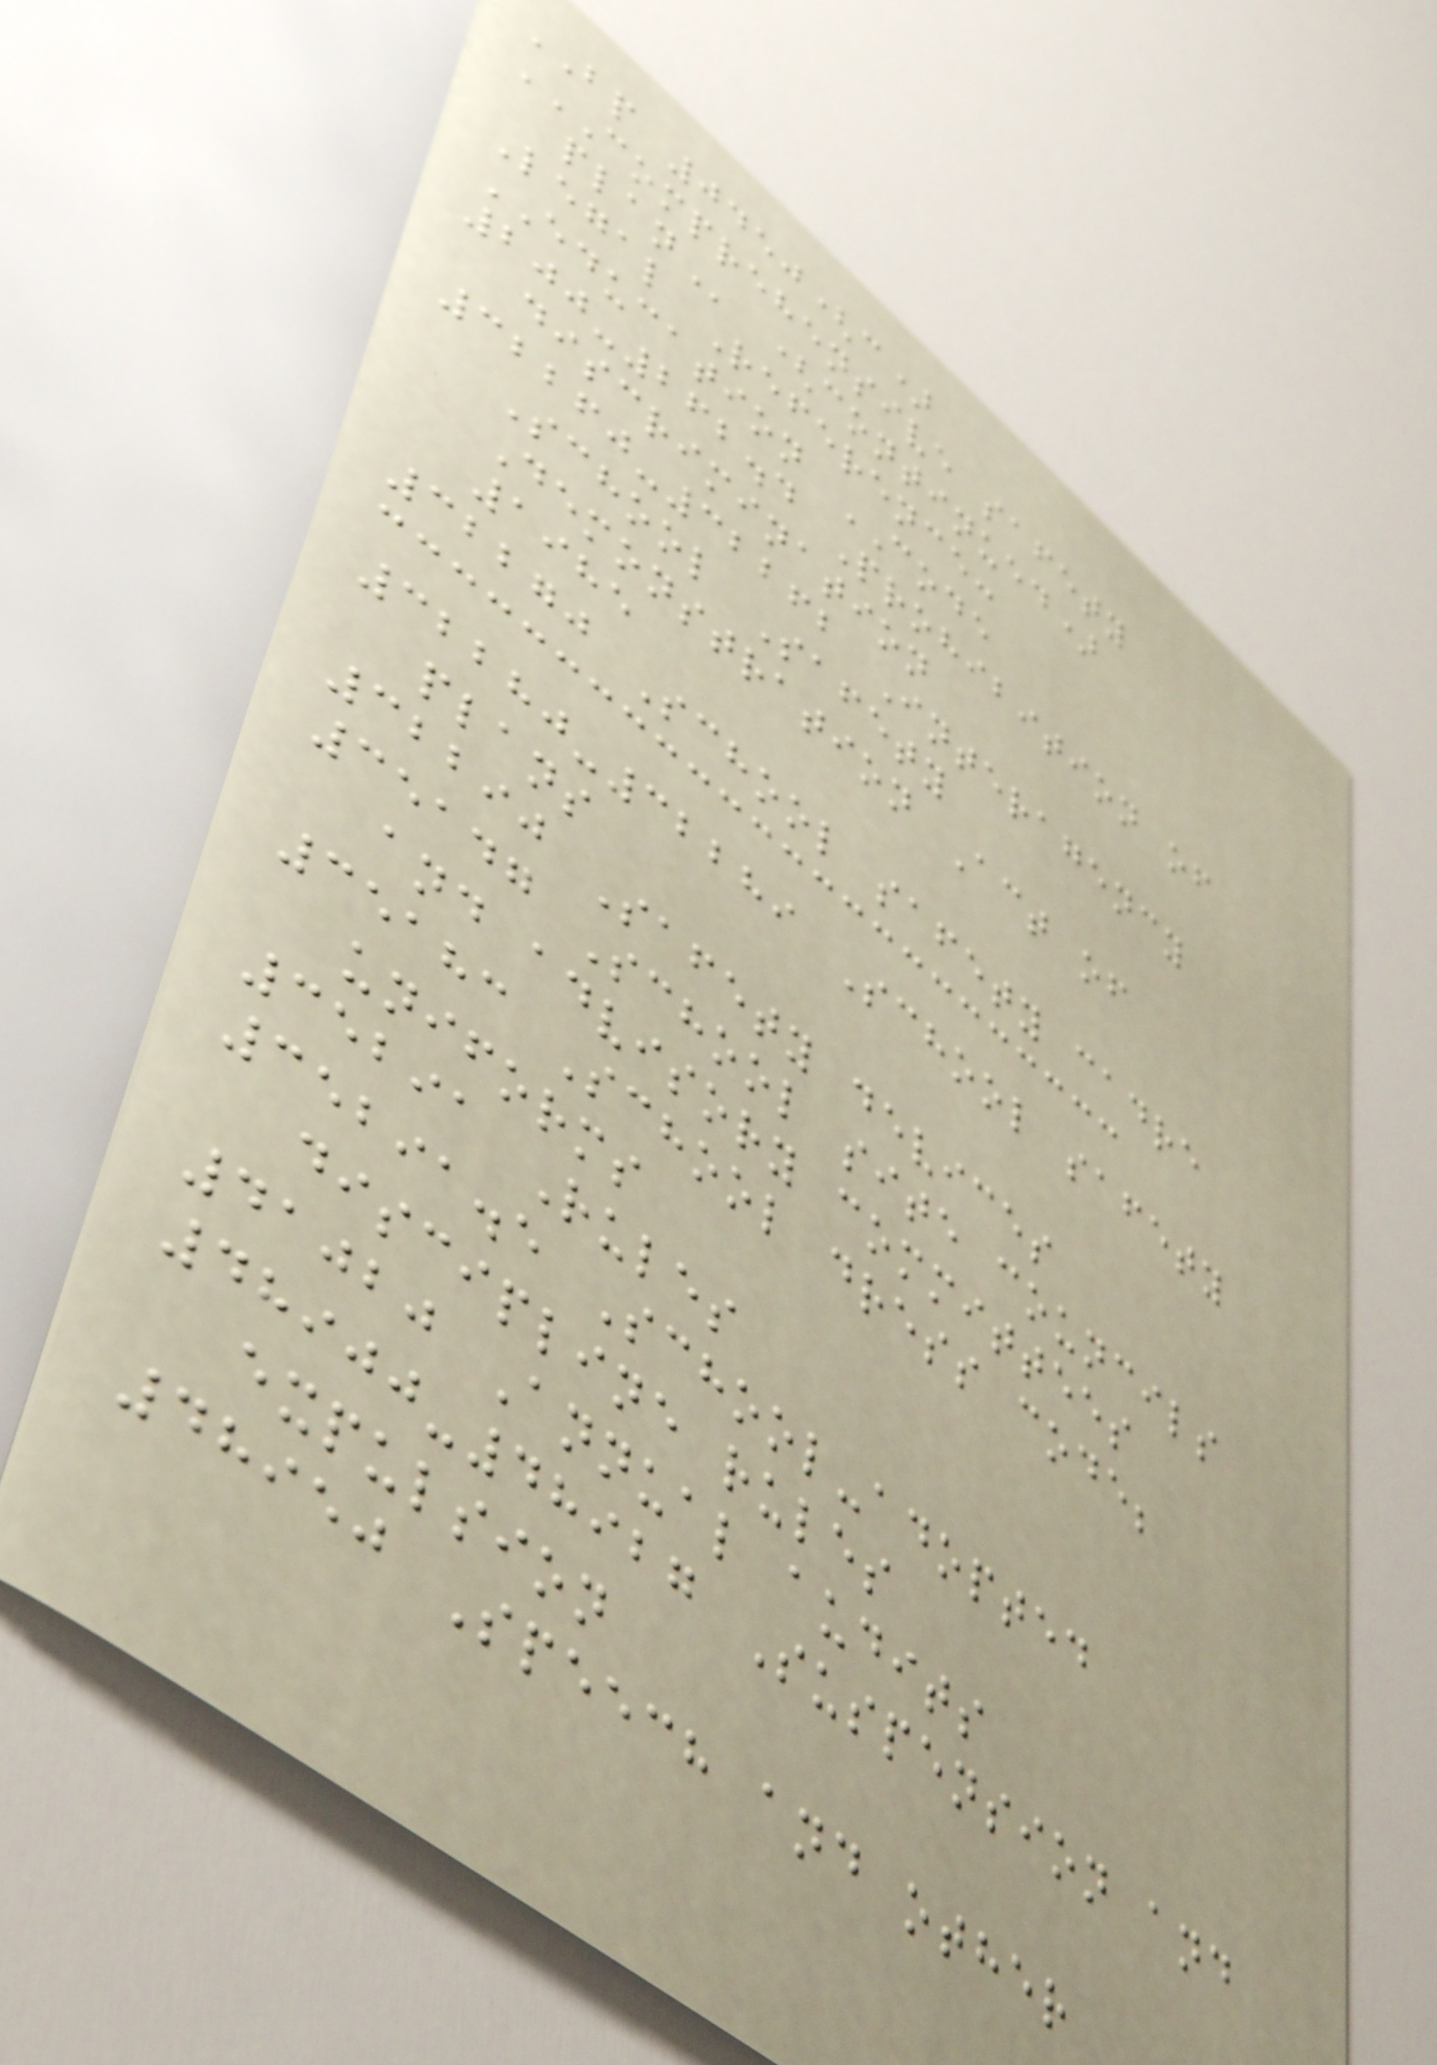BP 0450(c)
COMPREHENSIVE SAFETY
PLAN (continued)
Legal Reference:
EDUCATION CODE
200-262.4 Prohibition of
discrimination
32260-32262 Interagency
School Safety
Demonstration Act of
1985
32270 School safety cadre
32280-32289 School safety
plans
32290 Safety devices
35147 School site councils
and advisory committees
35183 School dress code;
uniforms
35291 Rules
35291.5 School-adopted
discipline rules
41020 Annual audits
48900-48927 Suspension and
expulsion
48950 Speech and other
